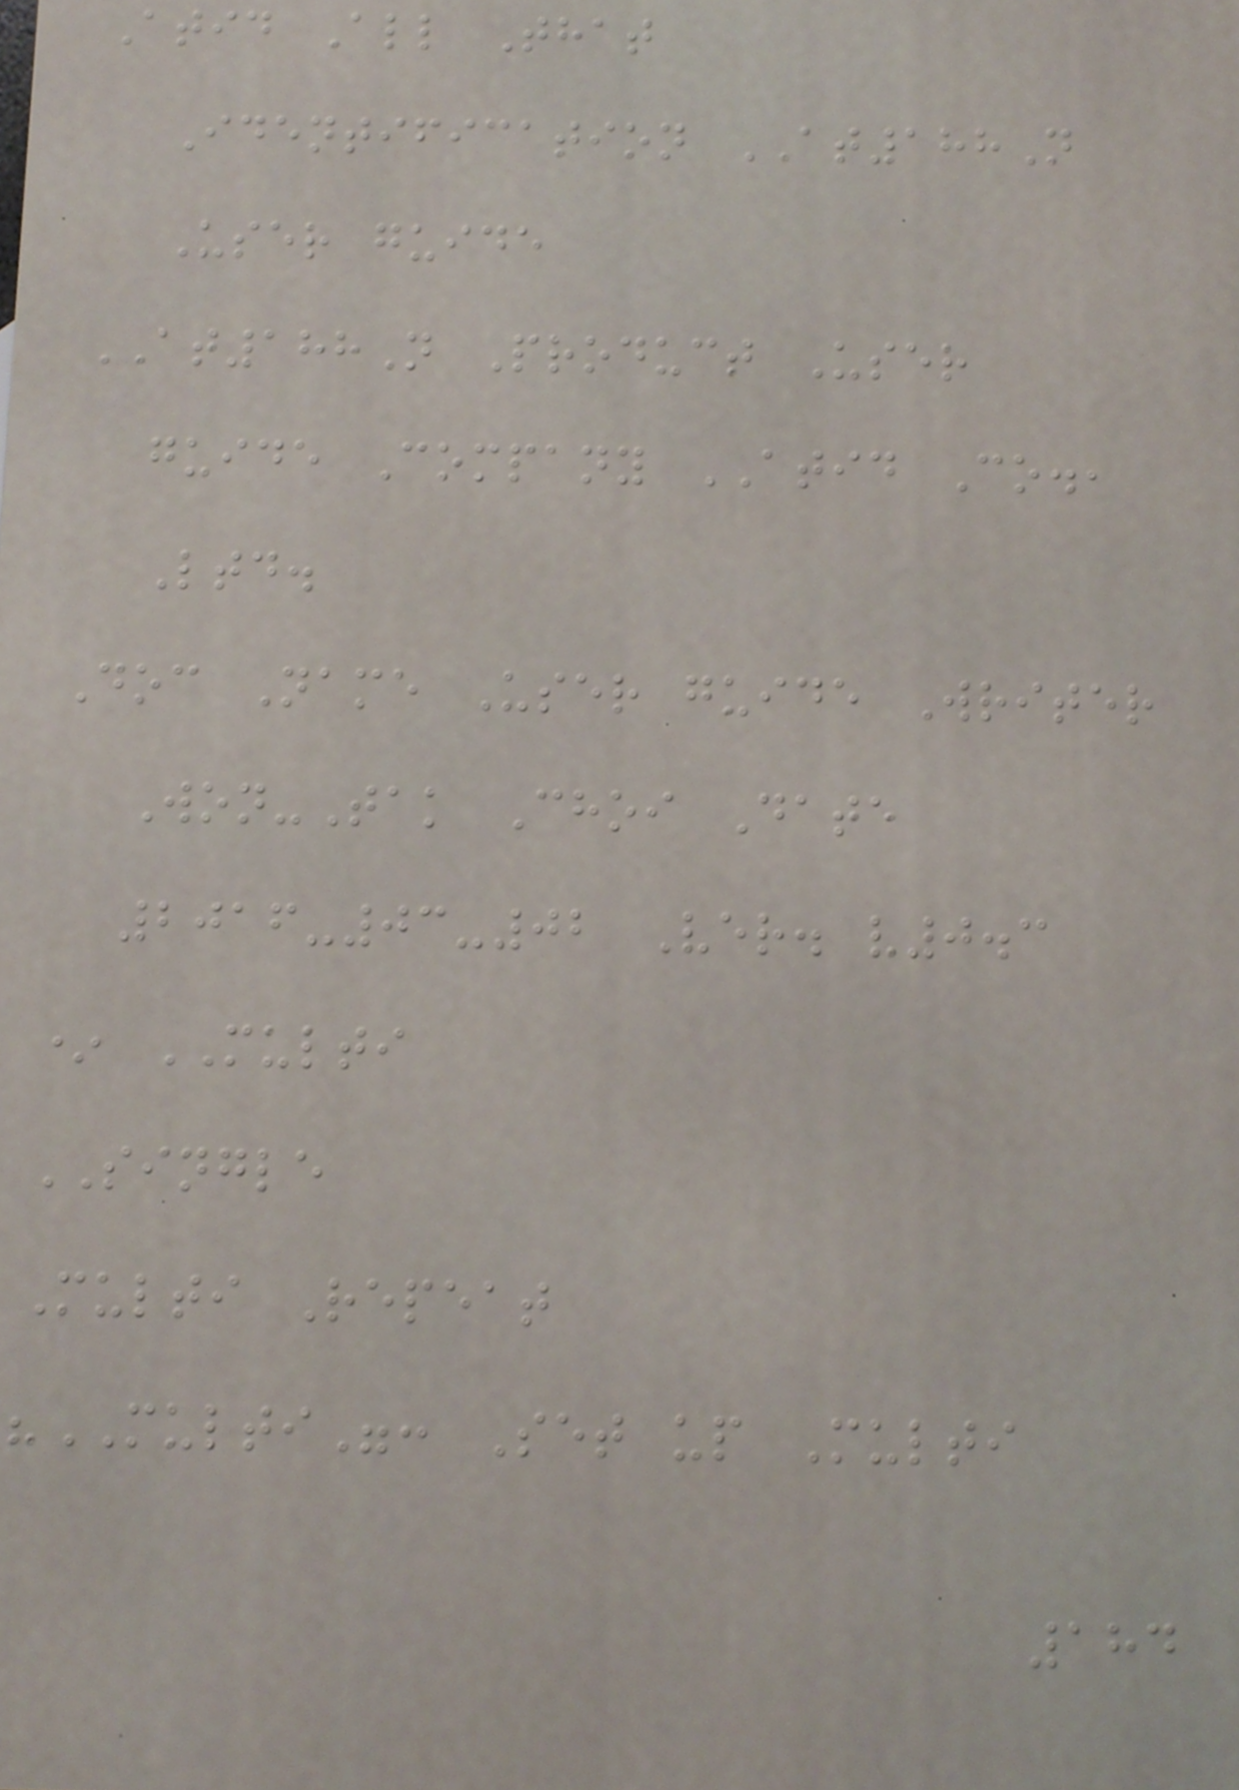Atid All That
Identification AT188N
User guide
AT188N Product User
guide Company ATID Co.,
Ltd.
Doc Name User guide Writer
Won-Tak Choi Date
2016-03-02 Ver. v0.3
* MULTI
SINGLE
Multi Repeat
"MULTI": Set up Multi
184
